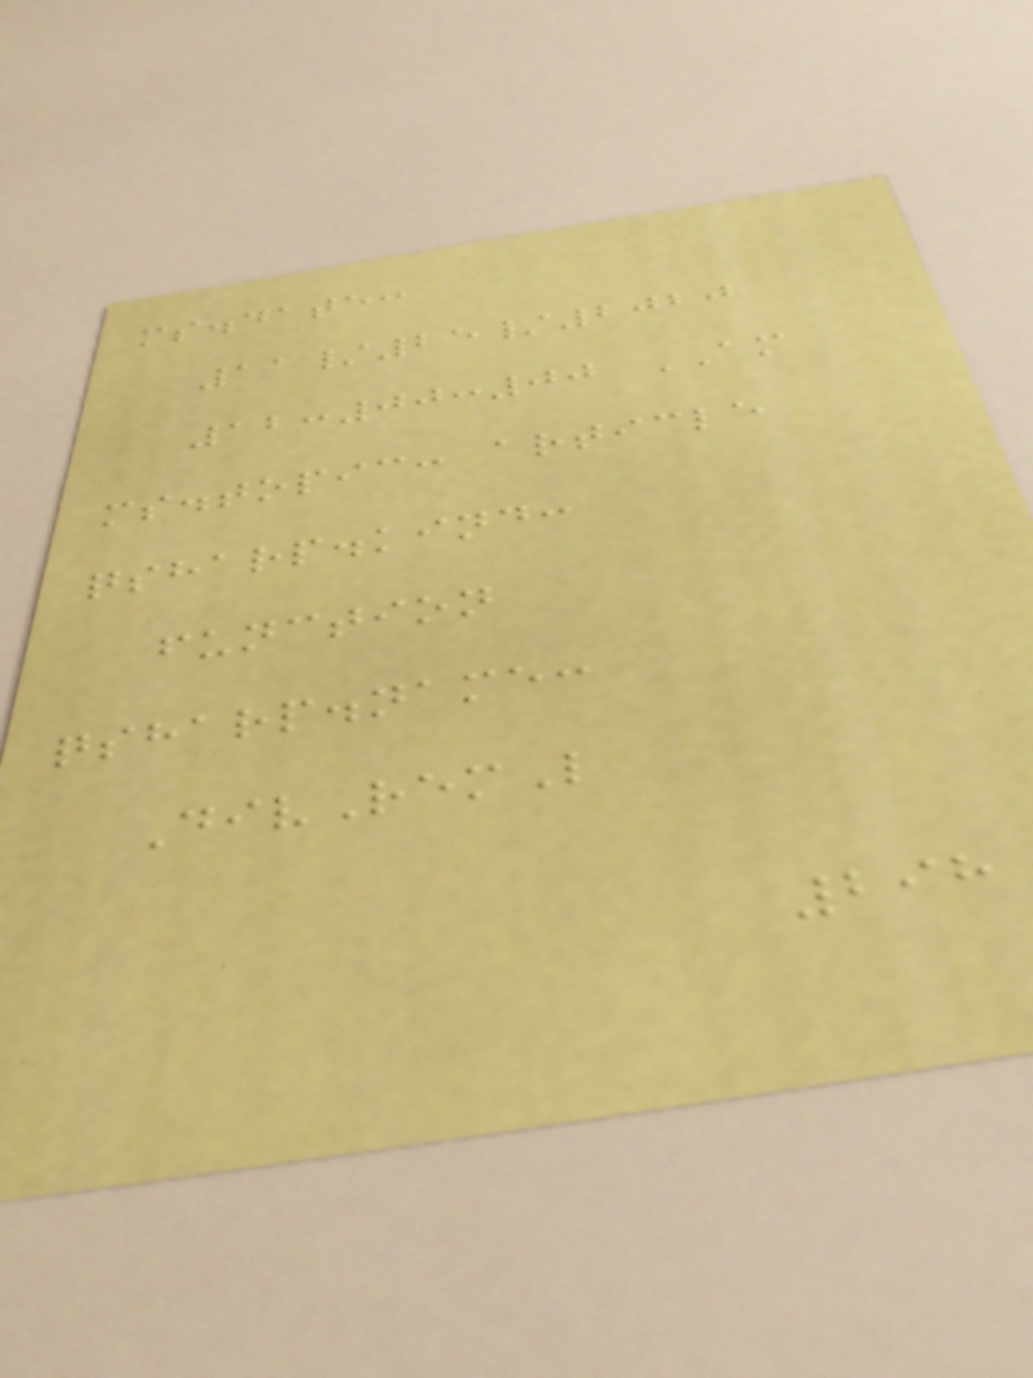ms.date:
11/25/2020
12:00:00 AM
ms.topic: article
qsharp.kind:
function
qsharp.name:
DivRemL
298
